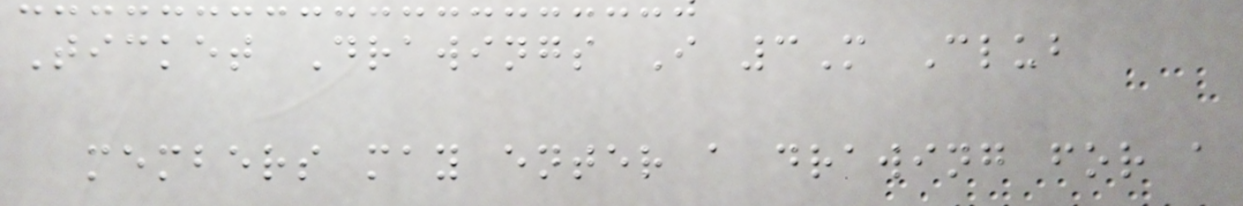Ticket Drawings I 3M Club
members may enter a drawing for a
